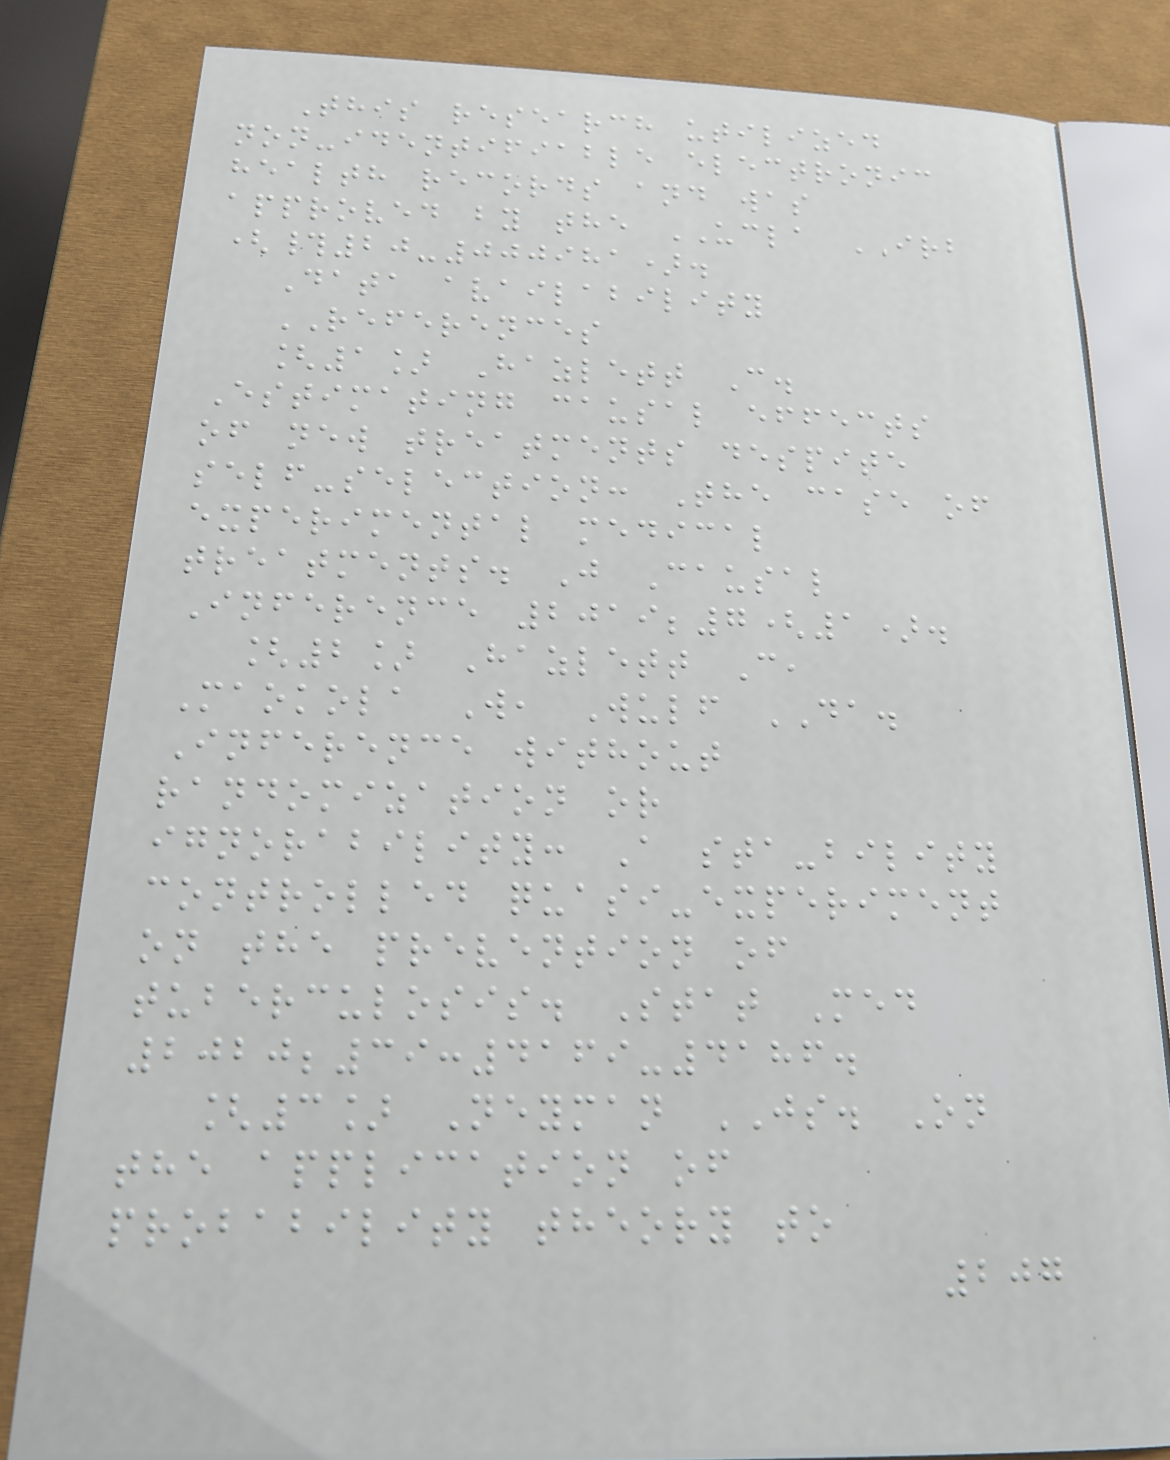This research utilized
non-identifiable electronic
health records and was
approved by the UCLA IRB
(#20-000981).
Data availability
REFERENCES
[1] Hazlett C.
Estimating causal effects
of new treatments despite
self-selection: The case of
experimental medical
treatments. J Causal
Inference 2019;7(1).
[2] Hazlett C,
Maokola W, Wulf DA.
Inference without
randomization or
ignorability: A sta-bility
controlled quasi-experiment
on the prevention of
tuberculosis. Stat Med
2020;39:4169-4186.
[3] Neyman JS. On
the application of
probability theory to
207
